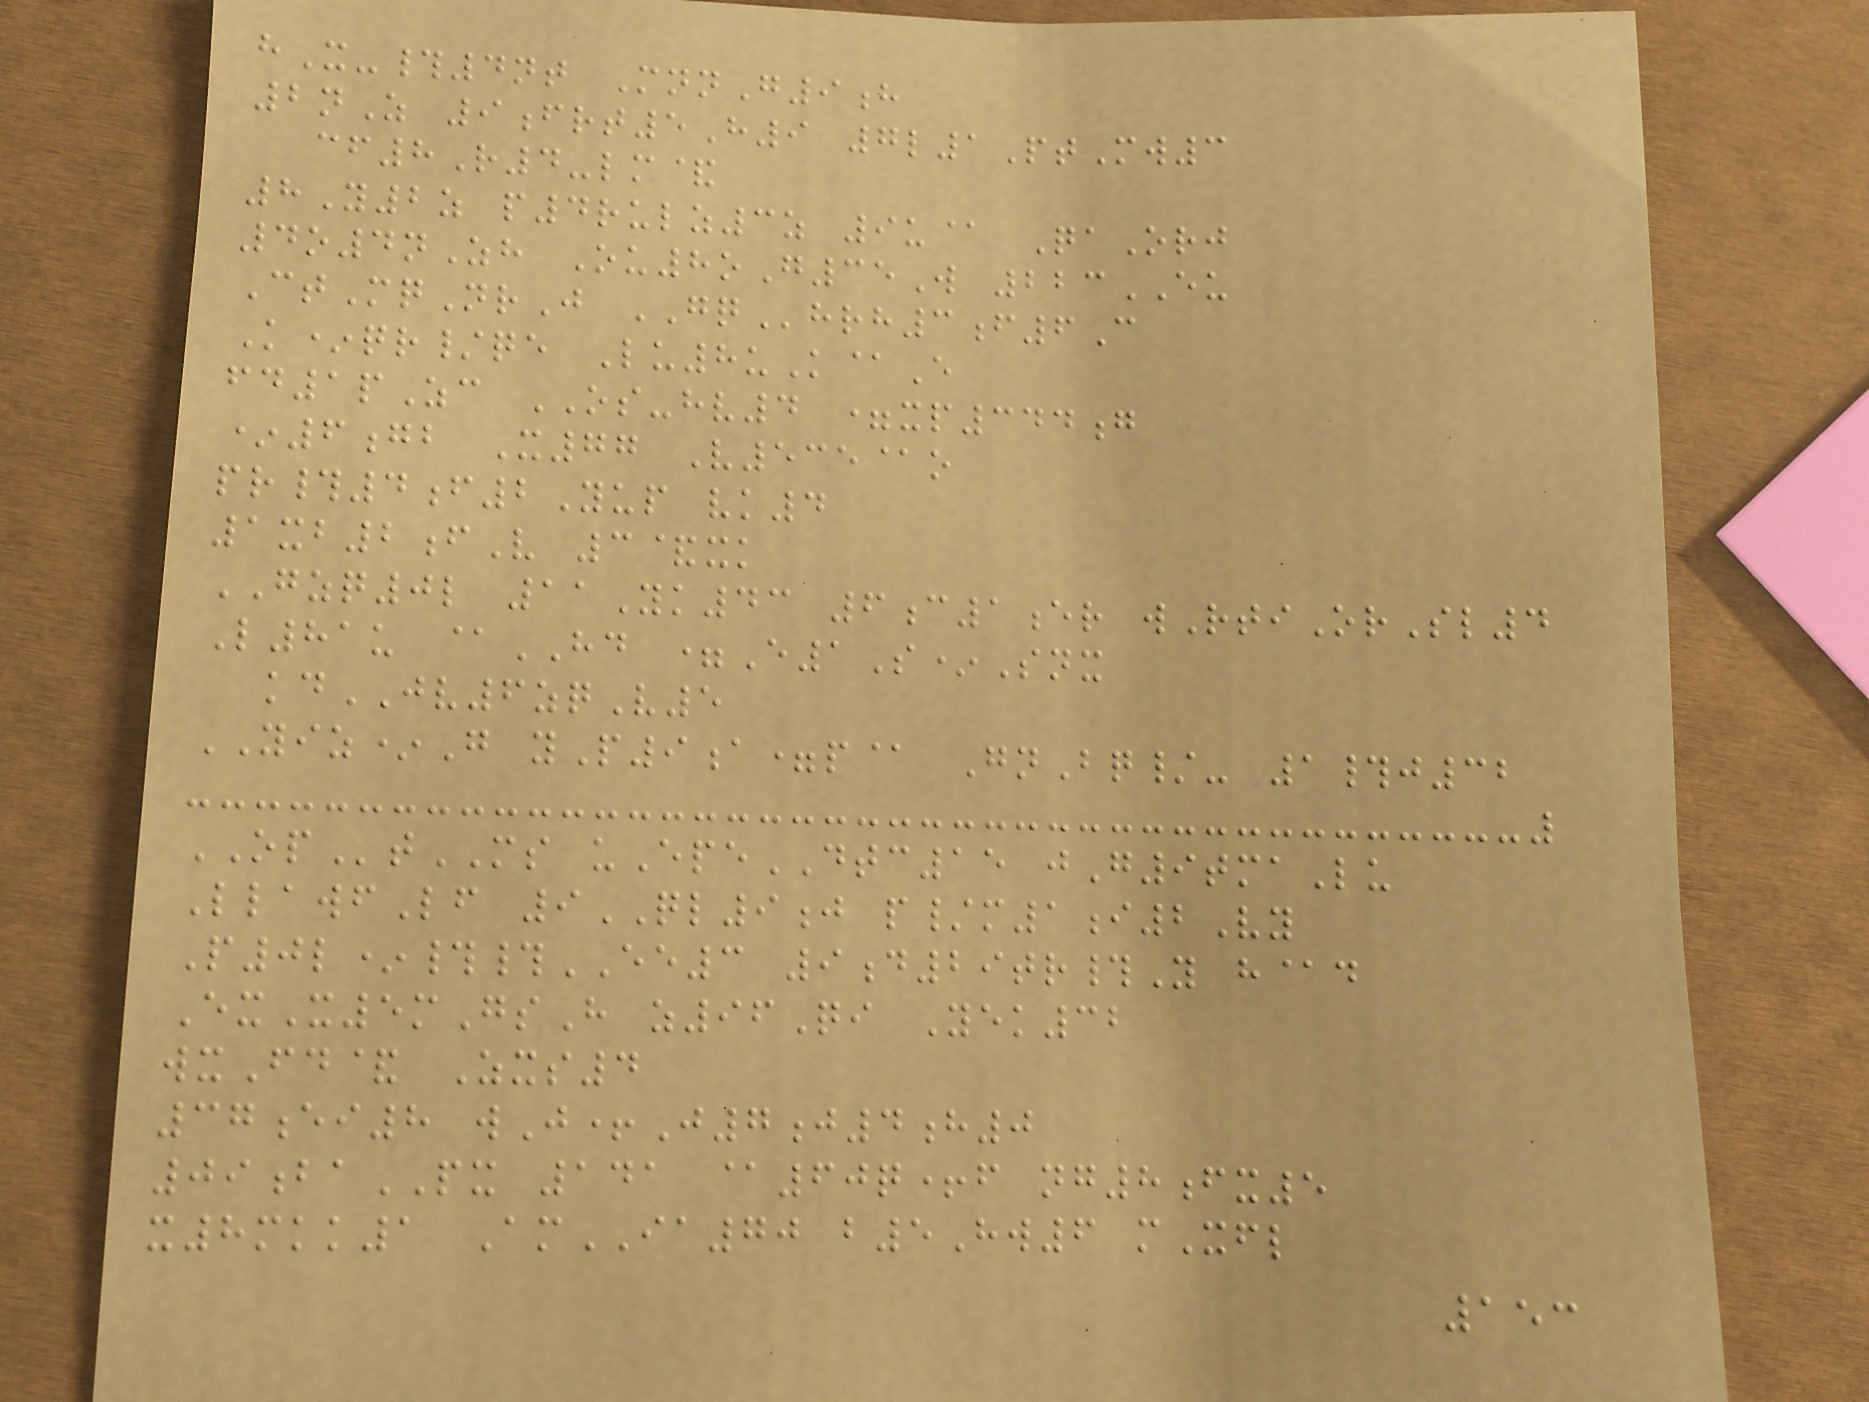hX-#4nt MnnG9h
2nZ 9frt5H9 7l1PtMw3
cf8R4-lm&
8Y2z p4rulz3z 9u@ QaOrj
4o4nZh Ou8oG35W 223EU
CtMqNrJ GQhrh3f6C
K*qr/qe Lu8uK@E
fd1pZc OS-hv4 =xp344g
*6gb X77 V535@o
pr#4f2Yup vk4
1xb2fV 3&xk
GZQ0l 11Yk43 6c1er wRtiOrSl4
L81u @HD =E1S*Snx
kdJV6zqV5
YIZ*G yP9a=p@ GnBq/- 1#j32
OPtMS uEpeDTC15 jG9tmaLu
LlawfLf 9QL9j p/m1i2Vy
P0l*##EE3 9d29tr#Y h@d
ExX5mGsH z96Qi Yek32
wxFd& Zxs4
37ei8 wJ+J7j4h0
09baPX 141 @60q+f ng8fx5
x8mkk1 AmIA70 b5Hw6 mXfl
153
